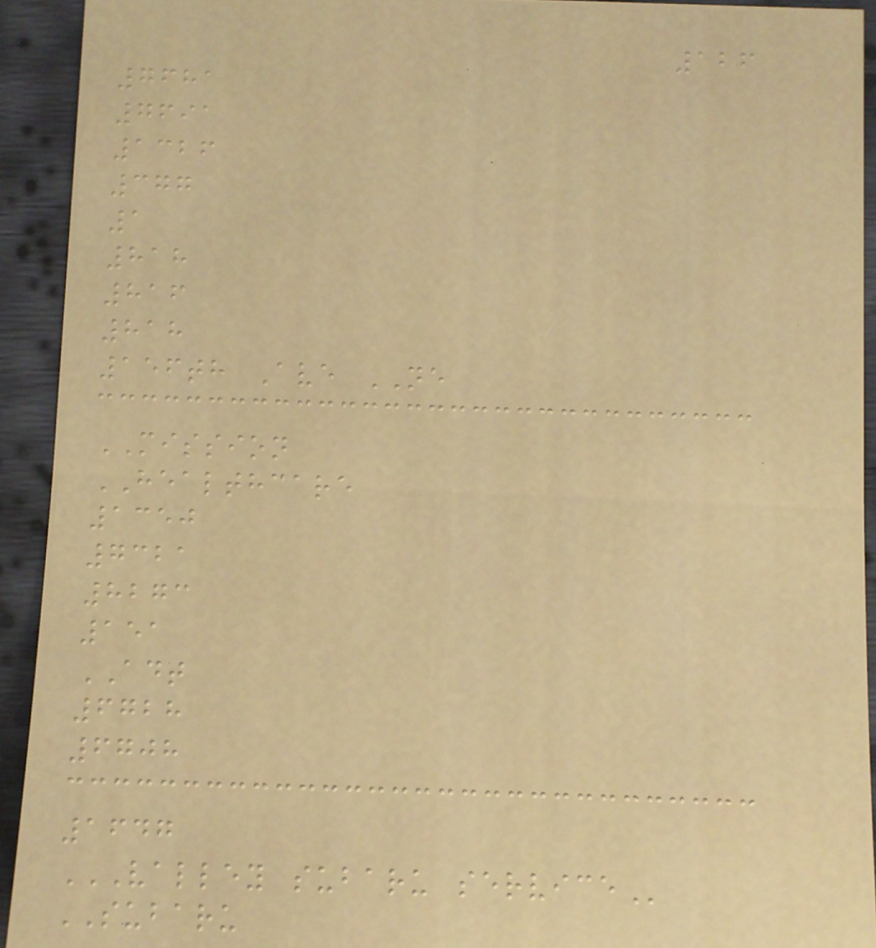126
7681
7691
1326
377
1
818
816
818
156th Ave NE
MISSION
HEALTHCARE
1350
7321
8273
151
ADT
6728
6708
1647
VALLEY SUBARU SERVICE
SUBARU
